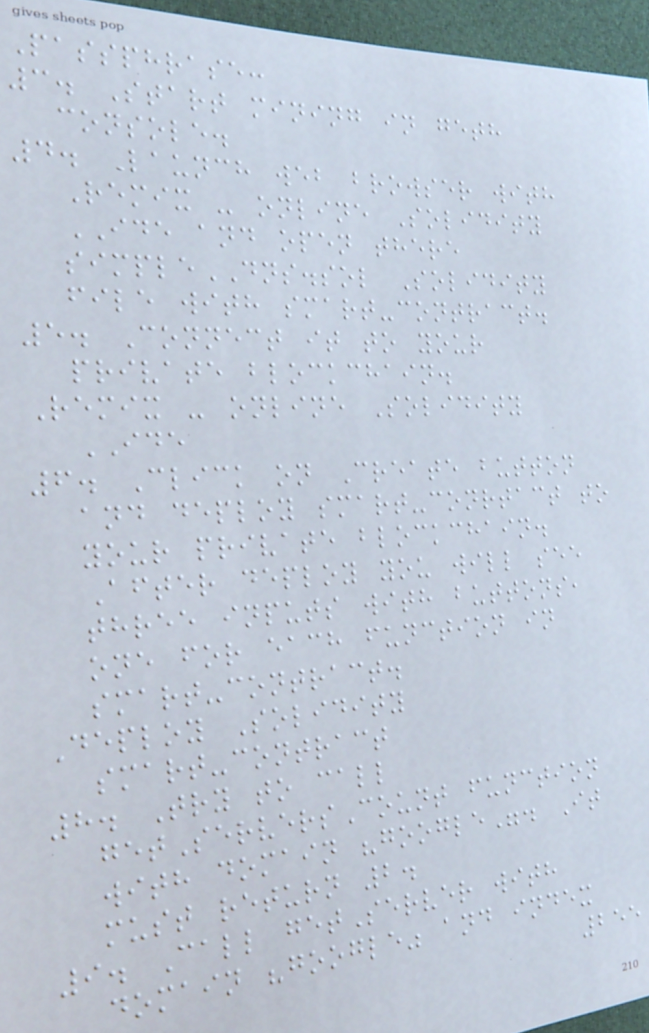Passphrase:
3. Start mining in geth
console.
4. Launch web browser with
Remix - online Solidity
IDE and open there
simpleDNS.sol Solidity
file with smart-contract.
5. Connect it to your
private blockchain.
Remix - online Solidity
IDE
6. Click on Create button
and deploy smart-conrtact to
your private blockchain.
After deploy you will see
three inputs with buttons,
one for each function in
smart-contract.
Deploy Solidity
smart-contract
8. Try to call
getServersCount function
with domain "google". It
must return 2.
9. Call getServer with
domain "google" and index
255
